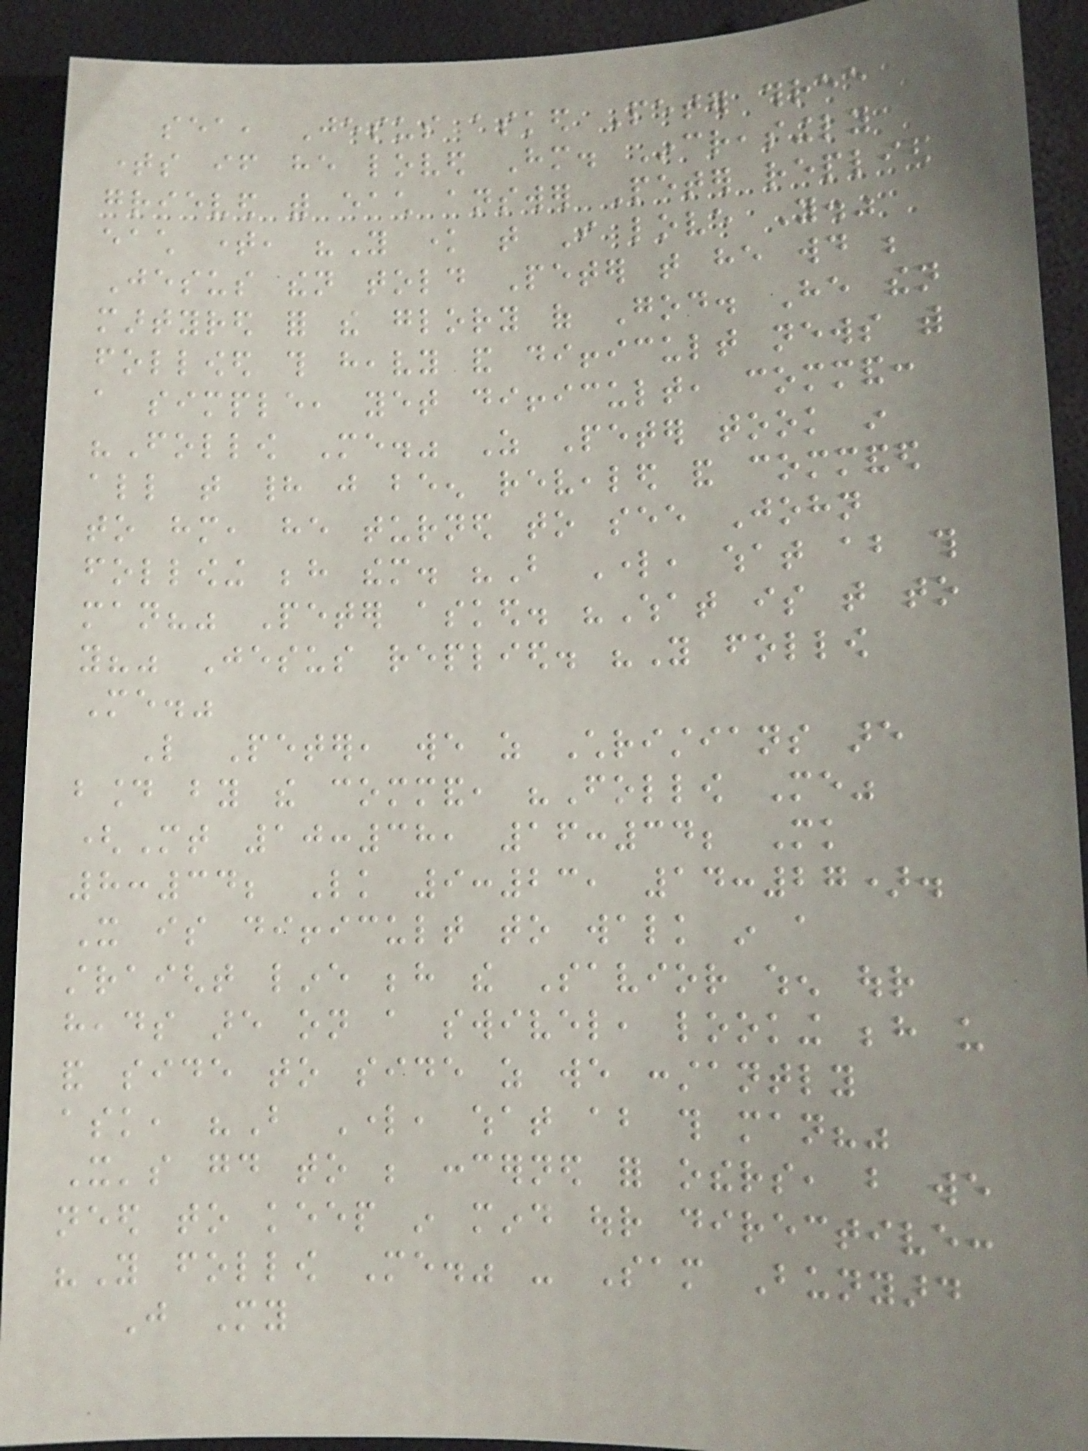sea, Jesus asked Peter three
times if he loved Him. Increasingly
grieved with each answer Peter replied
each time, "You know that I love You."
Jesus then told Peter that he would be
martyred for the glory of God. He then
followed this heavy and difficult news with
a simple, yet difficult, command:
"Follow Me." As Peter took in
all that had just been revealed and commanded
to him, he turned to see John
following behind them. "But Lord, what about this
man?" Peter asked. "What is that to
you?" Jesus replied. "You follow
Me."
Like Peter, we as Christians are
bound by the command, "Follow Me"
(Mt 10:38, 16:34; Mk
8:34; Lk 9:23, 14:27).
It is difficult to walk in a
straight line behind the Savior when our
heads are on a swivel, looking behind us
and side to side as we constantly
ask, "But Lord, what about this man?"
It's good to be concerned for others, but we
need to keep in mind our directive:
"You follow Me." - Sam Bunyard
Just My
